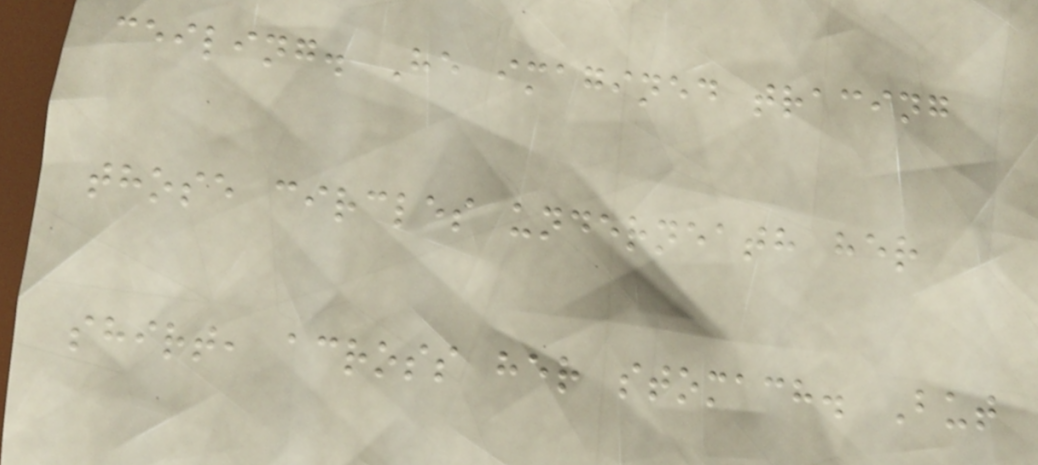ceiling. He imagined tracing
those circles underneath her
shirt, across her stomach. But
